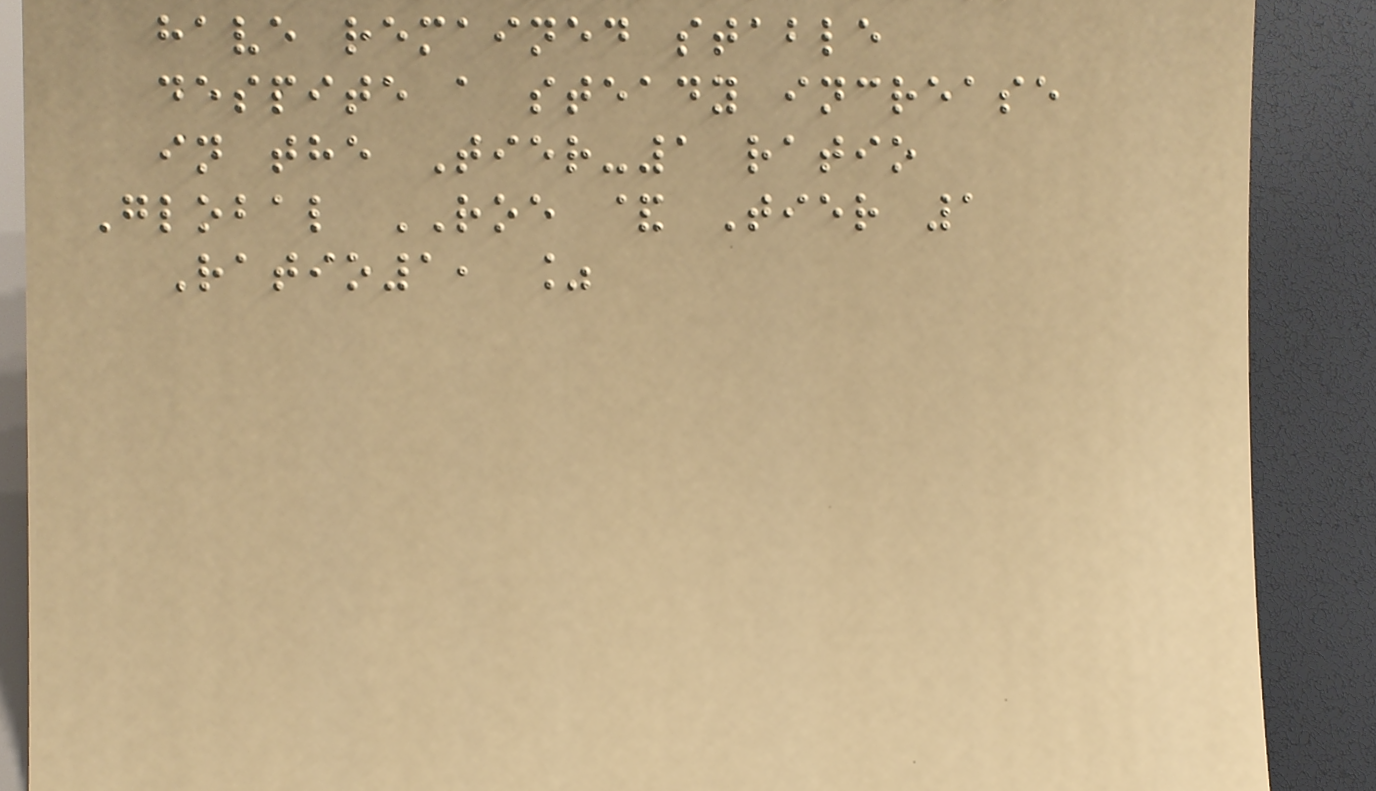have remained stable
despite a steady increase
in the Tier-1 ratio
Global ROE & Tier 1
Ratio1, %
